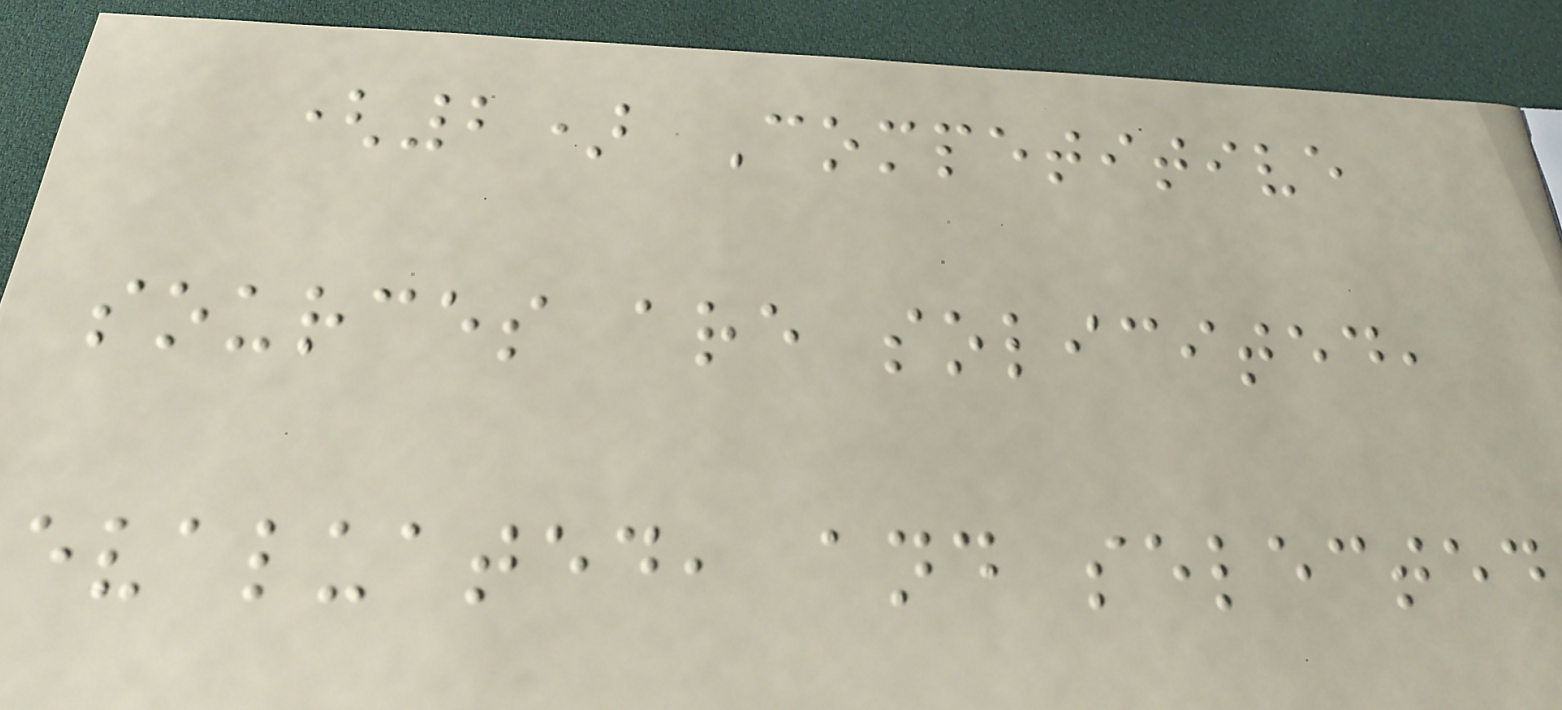(2) Competitive
sources are solicited,
evaluated, and selected
